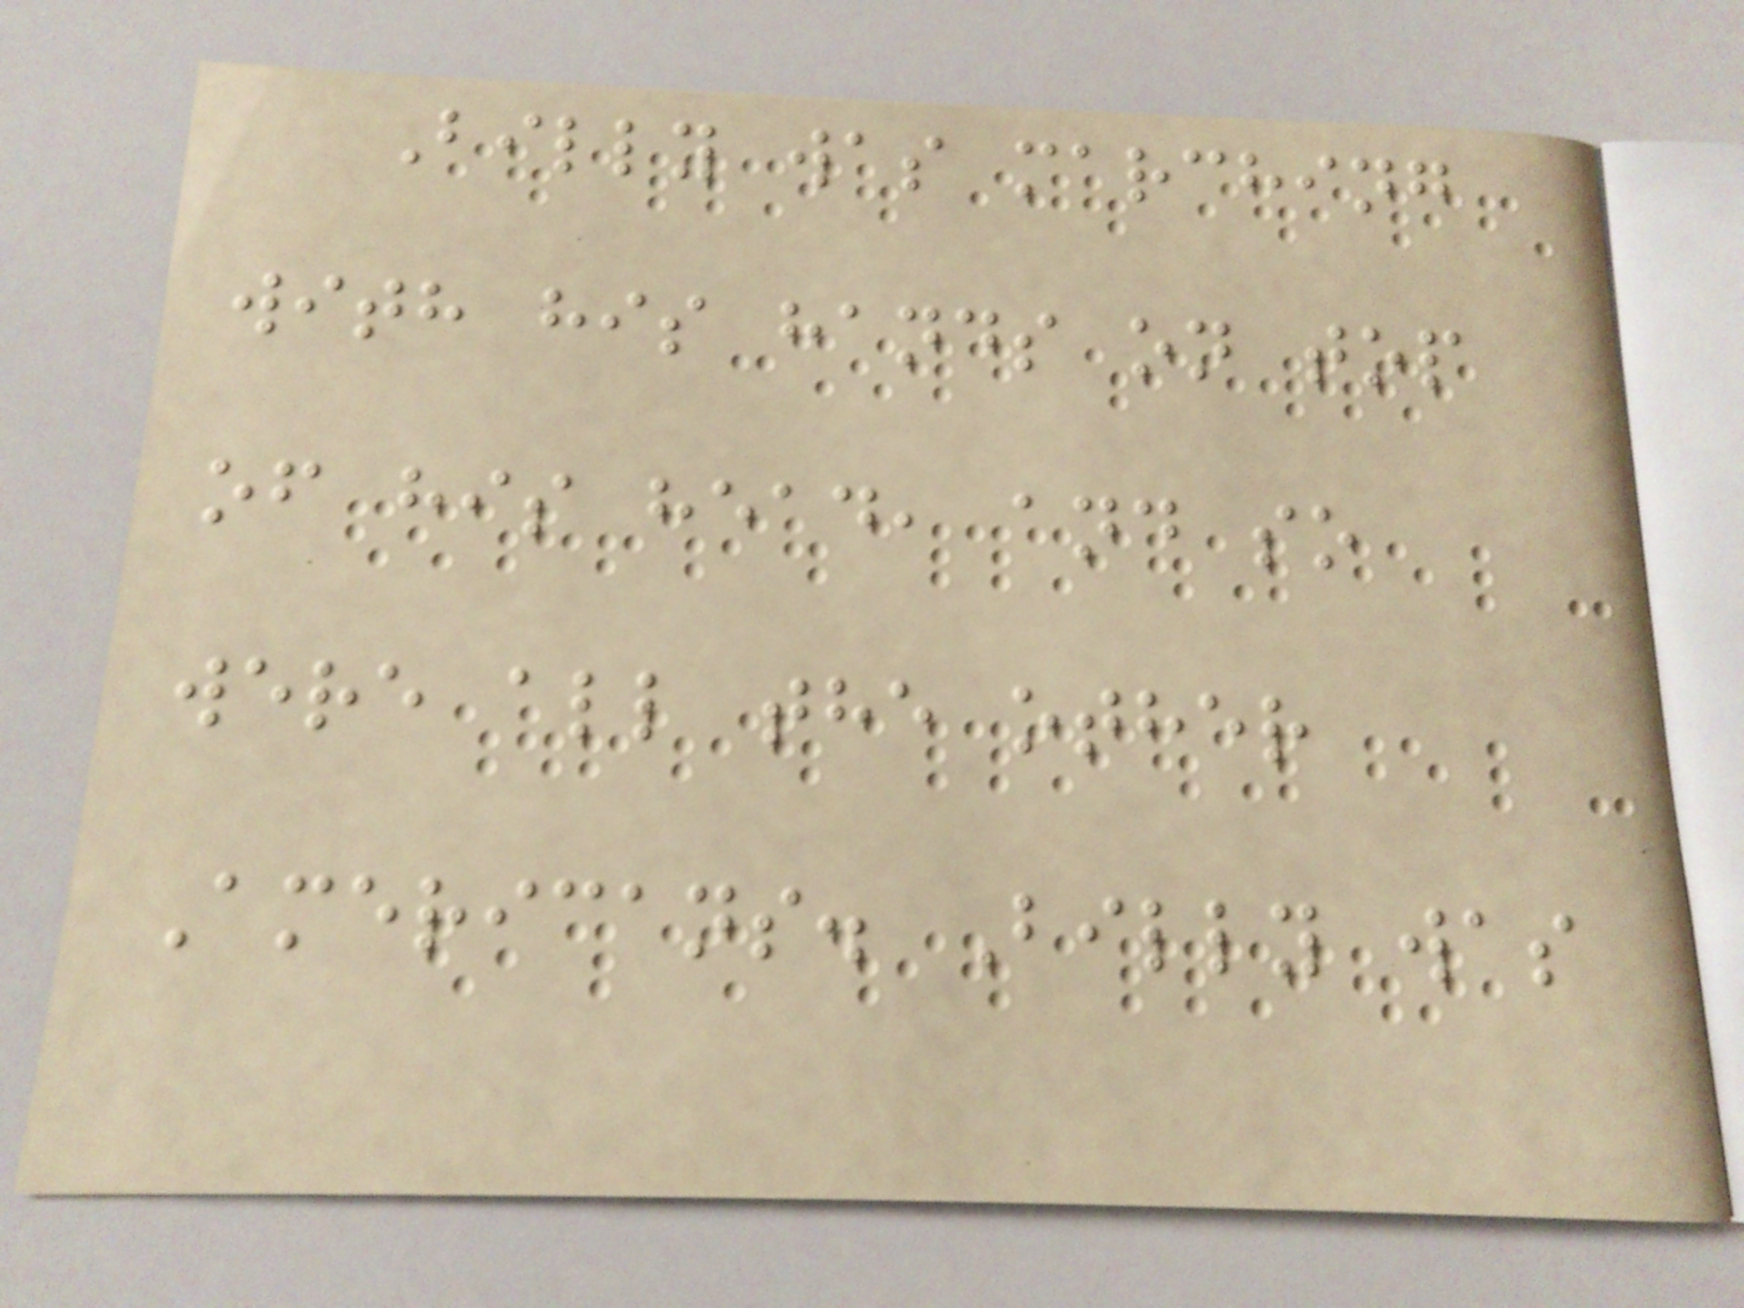Billy was marching
with his hands on top
of his head, and so
were all the other
Americans. Billy was
